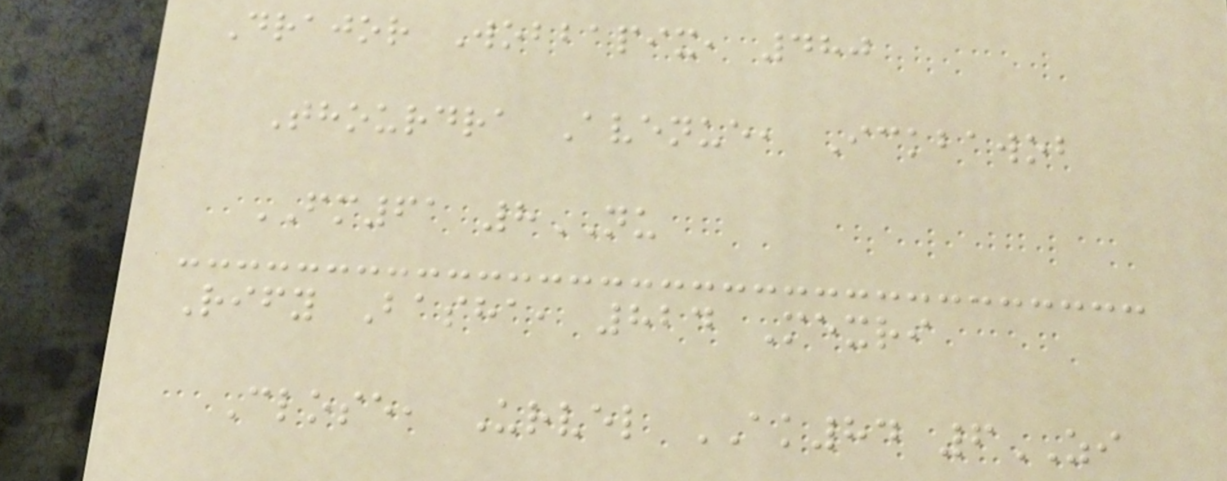Drajor Wobbapix, 480
Thourdra Avenue, Ickbawob
FM61 8NU
Rify Basha, 824 Mexri
Close, Urvel AK84 6ZI
